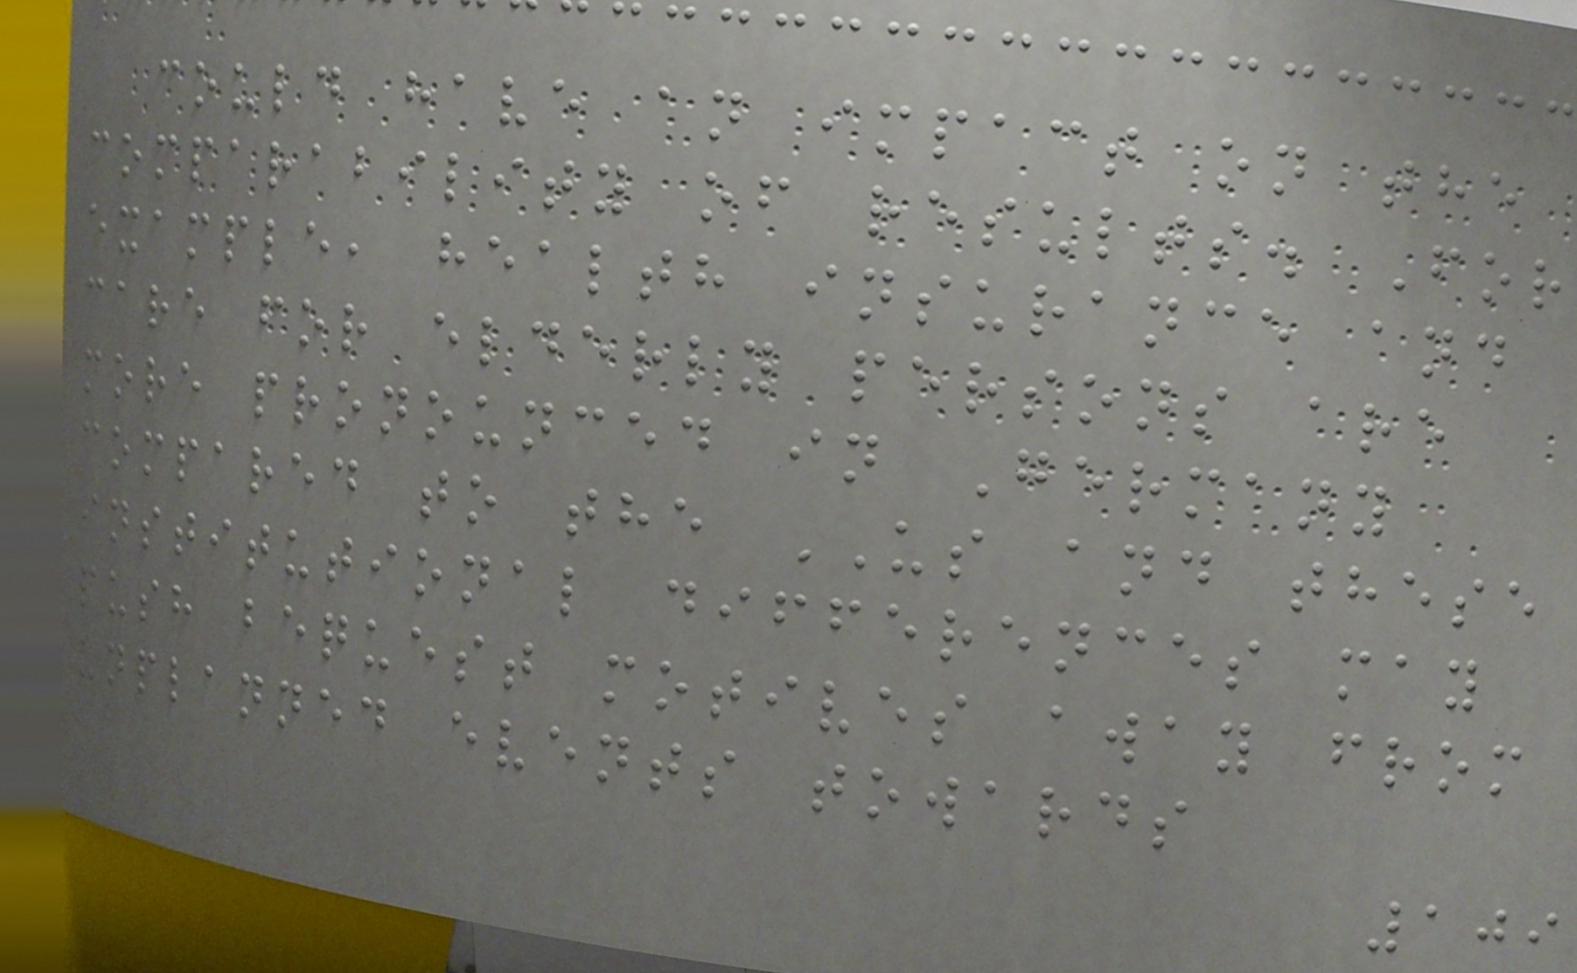could have an impact on the
comparability of results. For
example, health insurance and
care for elderly persons are
more pronounced in Germany
compared to the US and these
institutional differences may
push bequest motives away from
unplanned events towards
109
